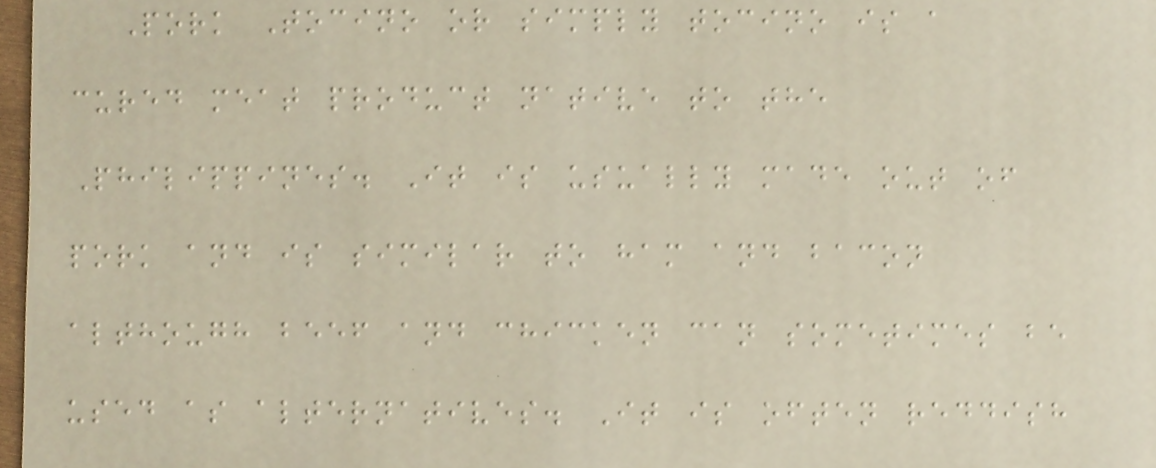Pork Tocino or simply tocino is a
cured meat product native to the
Philippines. It is usually made out of
pork and is similar to ham and bacon
although beef and chicken can sometimes be
used as alternatives. It is often reddish
